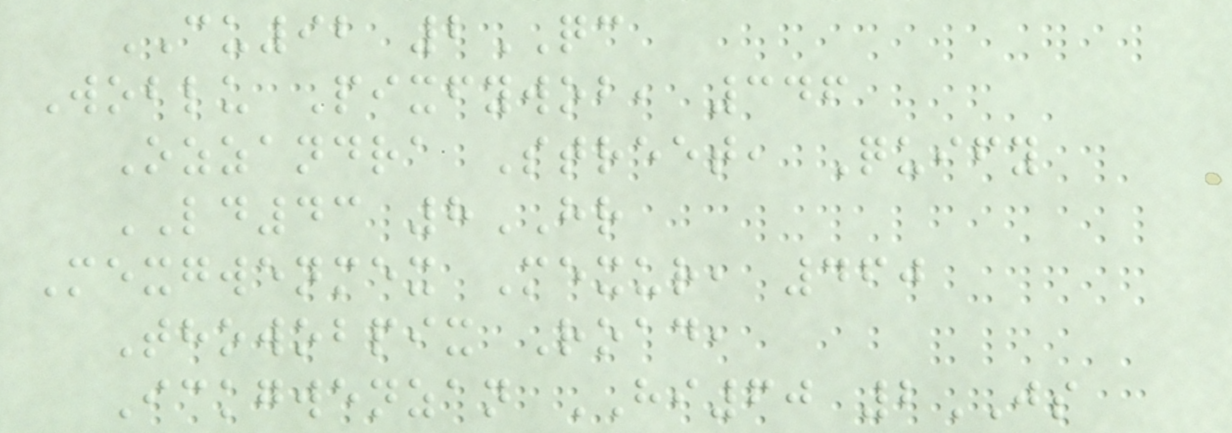CU92 2QC
Woblu Pixfywob, 346
Ozzandra Street, Quify
LD43 8HR
Mexgwenmex Mexur, 460
Thowobpix Road,
Ickgwenzan HI60 2JS
